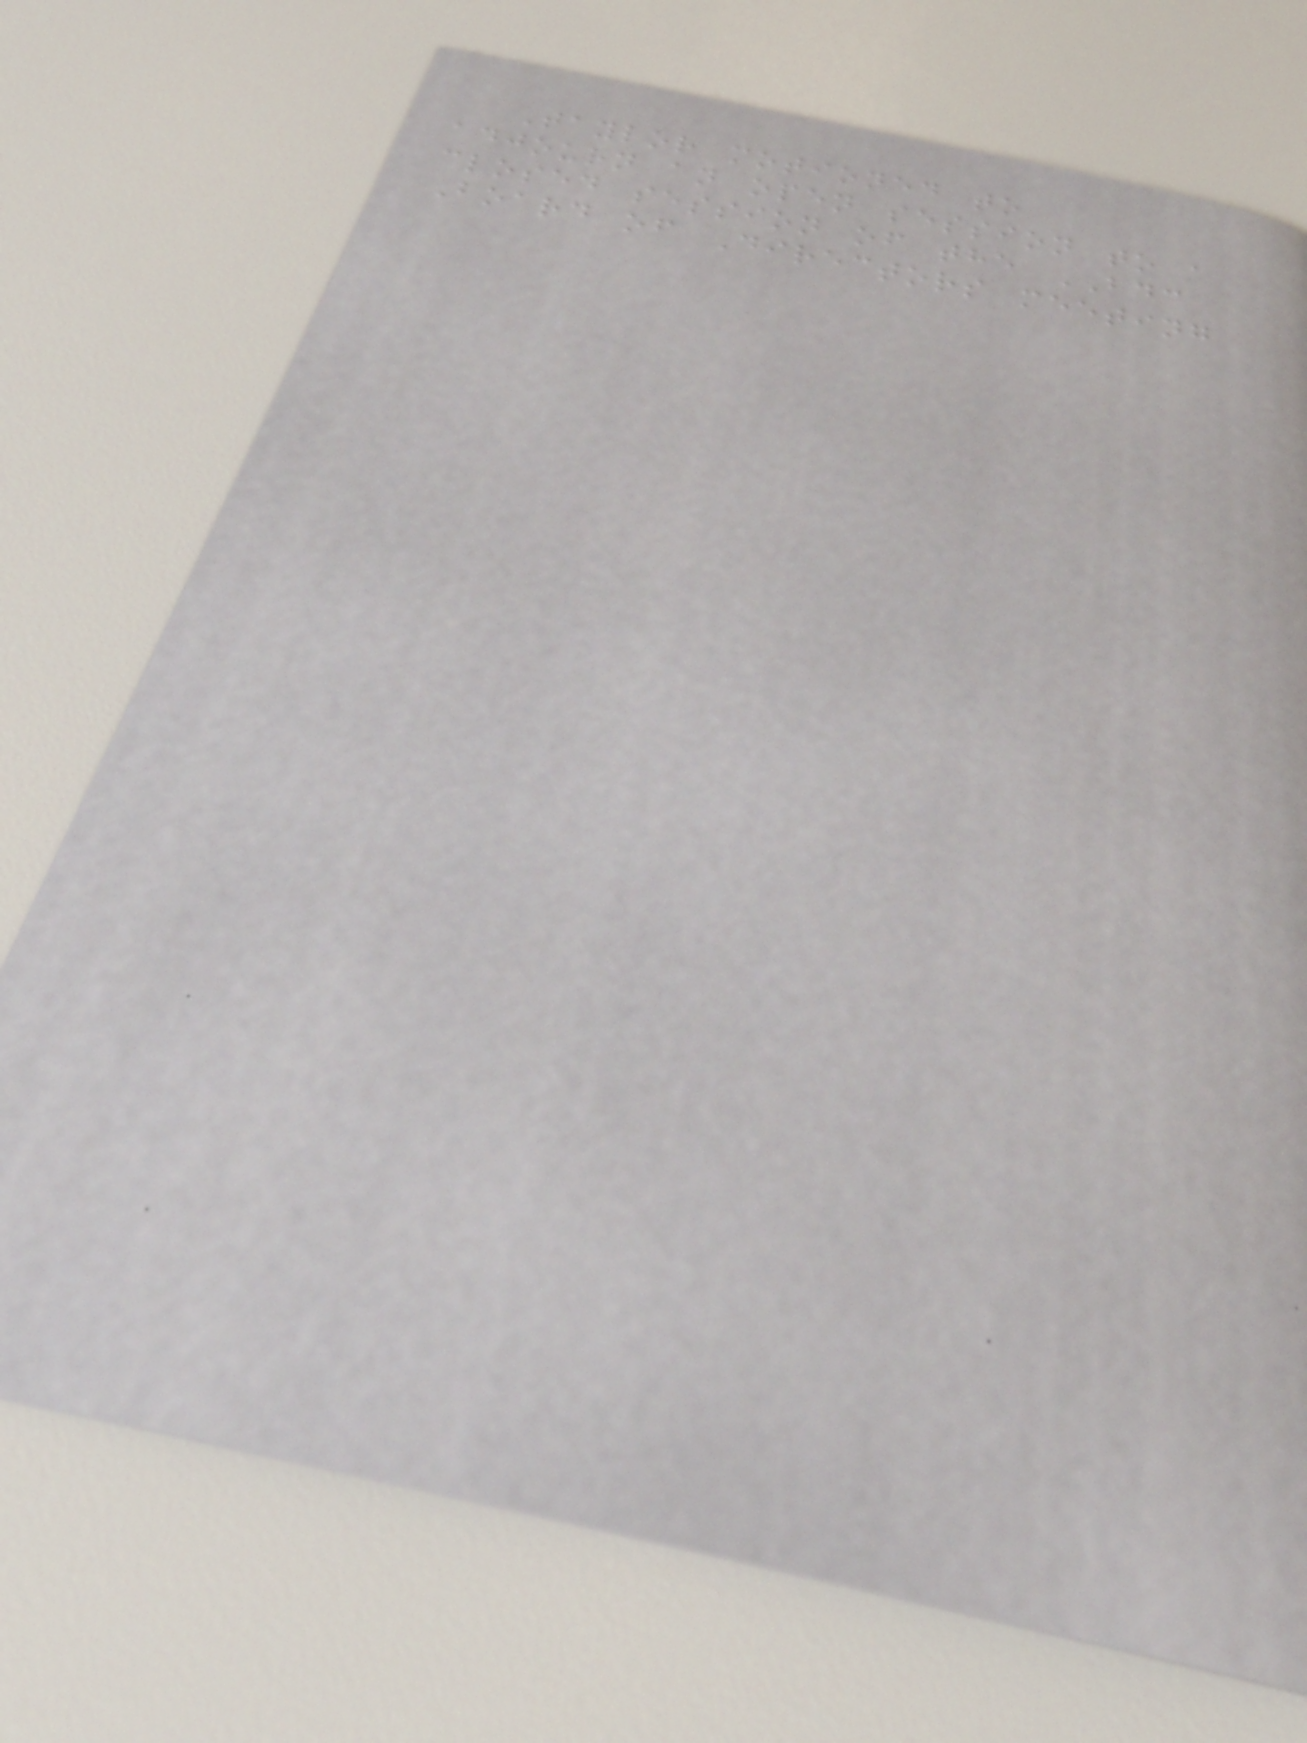Taylor motioned to
adjourn an open session to a
closed session of the BDC
Board of Directors meeting
